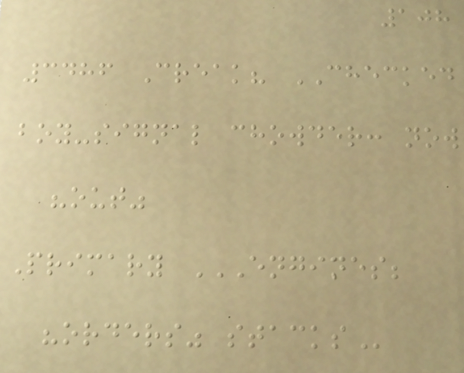108
3486 Creak? CHECKED
boy-signal chowder: now
"out"
Primary ENGINES;
"ORDERS" STACKS
